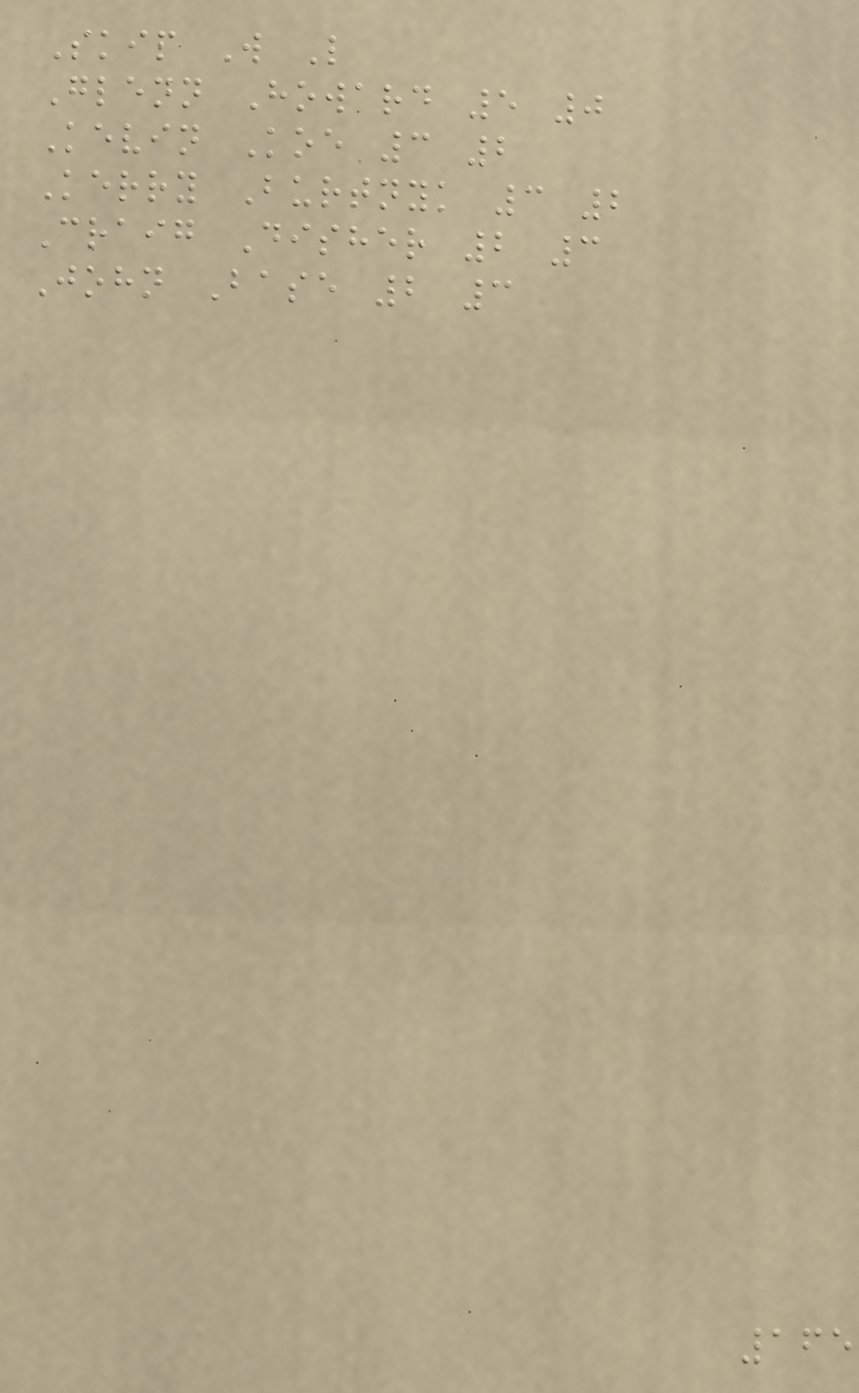Skip W L
Glenn Howard 5 0
Kevin Koe 3 2
Kerry Burtnyk 3 2
Craig Disher 2 3
John Base 2 3
165
